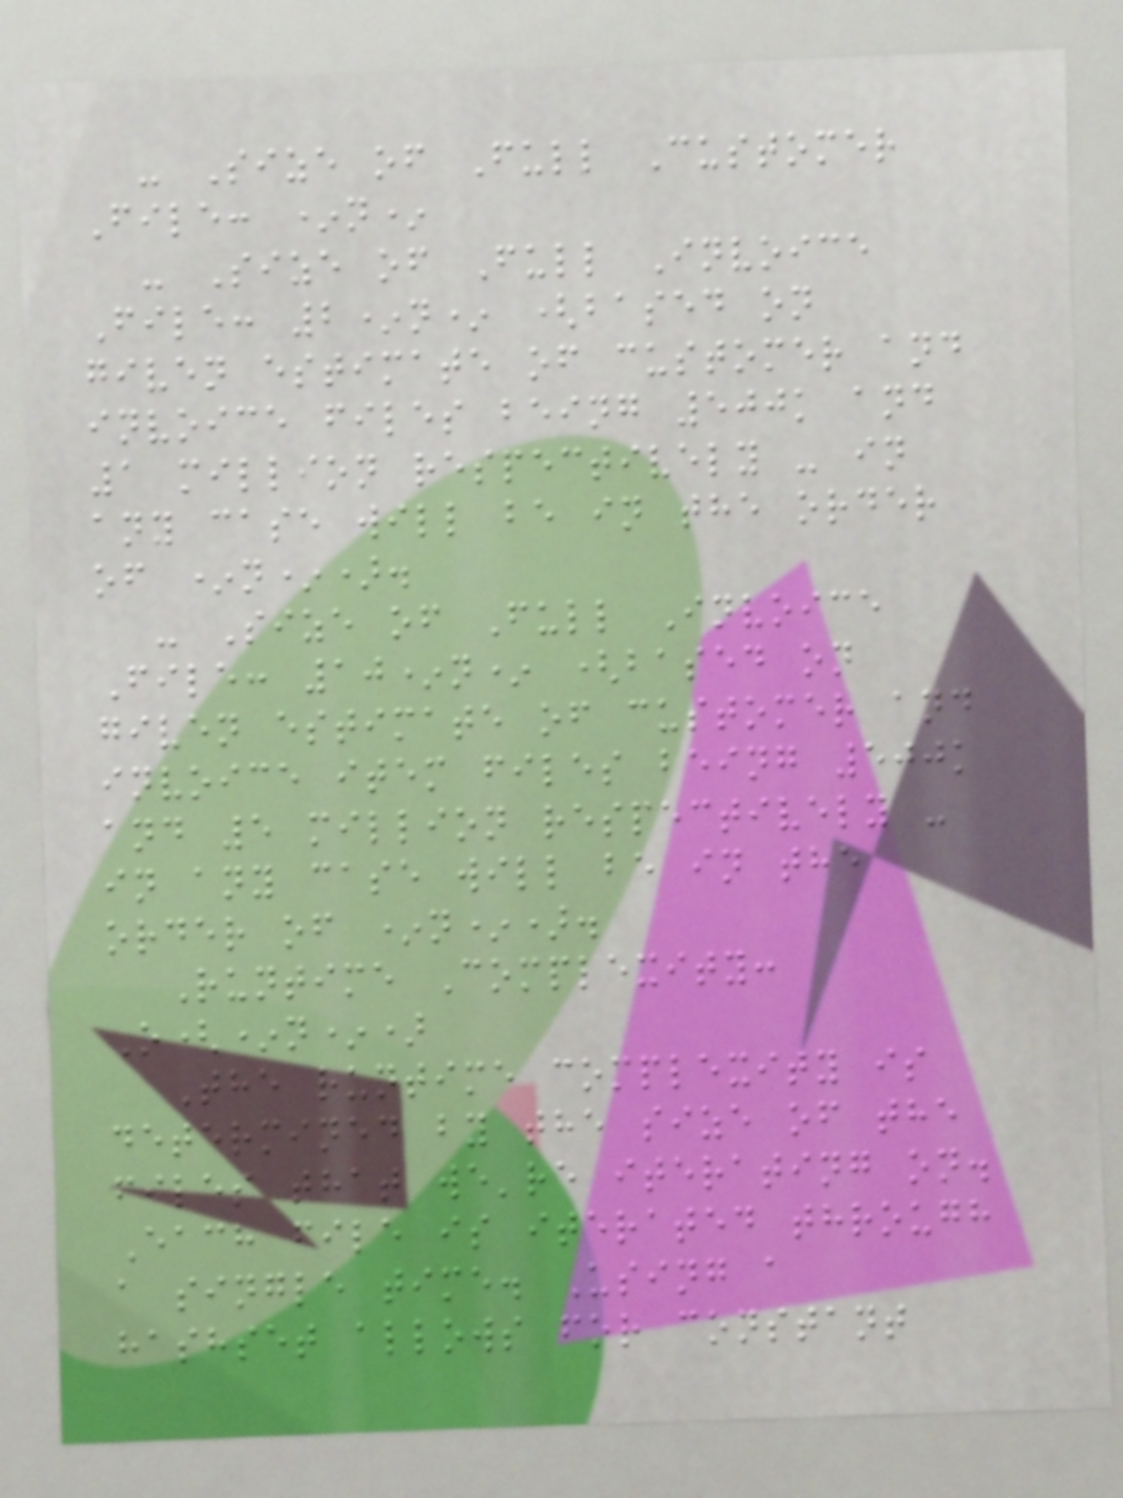- Size of Full Customer
File: *n*
- Size of Full Invoice
File: 2*n* (based on
given estimate of customer and
invoice files being 500k and
1 million respectively - in
any case will be in the order
of *n*).
- Size of Full Invoice
File: 10*n* (based on
given estimate of customer and
invoice item files being 500k
and 5 million respectively -
in any case will be in the
order of *n*).
Runtime Complexity:
O(*n*)
The runtime complexity is
determined by the size of the
files that we're iterating on.
Each file is iterated through
a single time. Using a
hashset allows for constant
